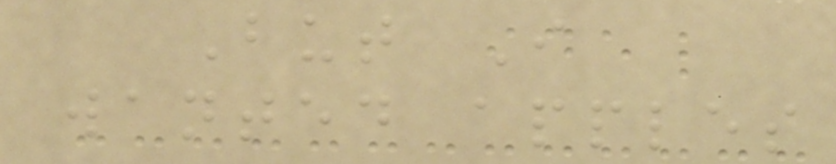But I
wanted apples
